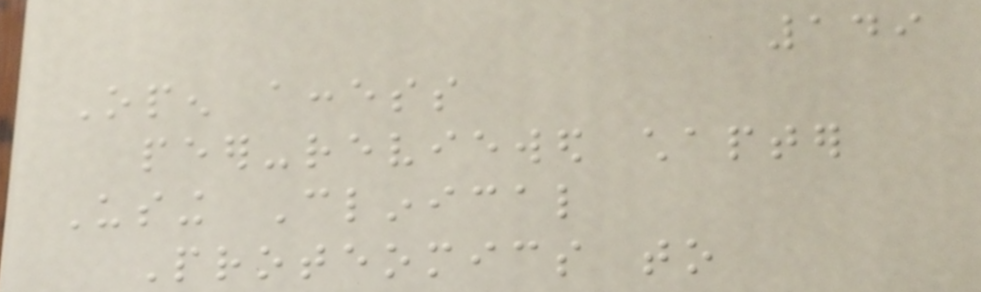149
Open access
peer-reviewed chapter
Using Clinical
Proteomics to
